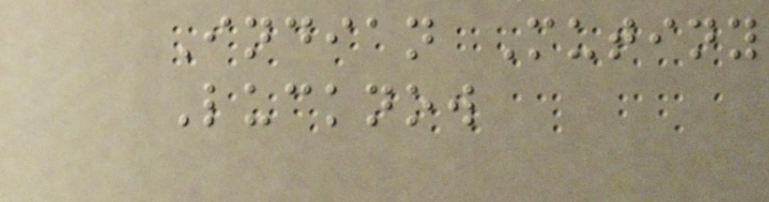Indian Mutiny
Lucknow
